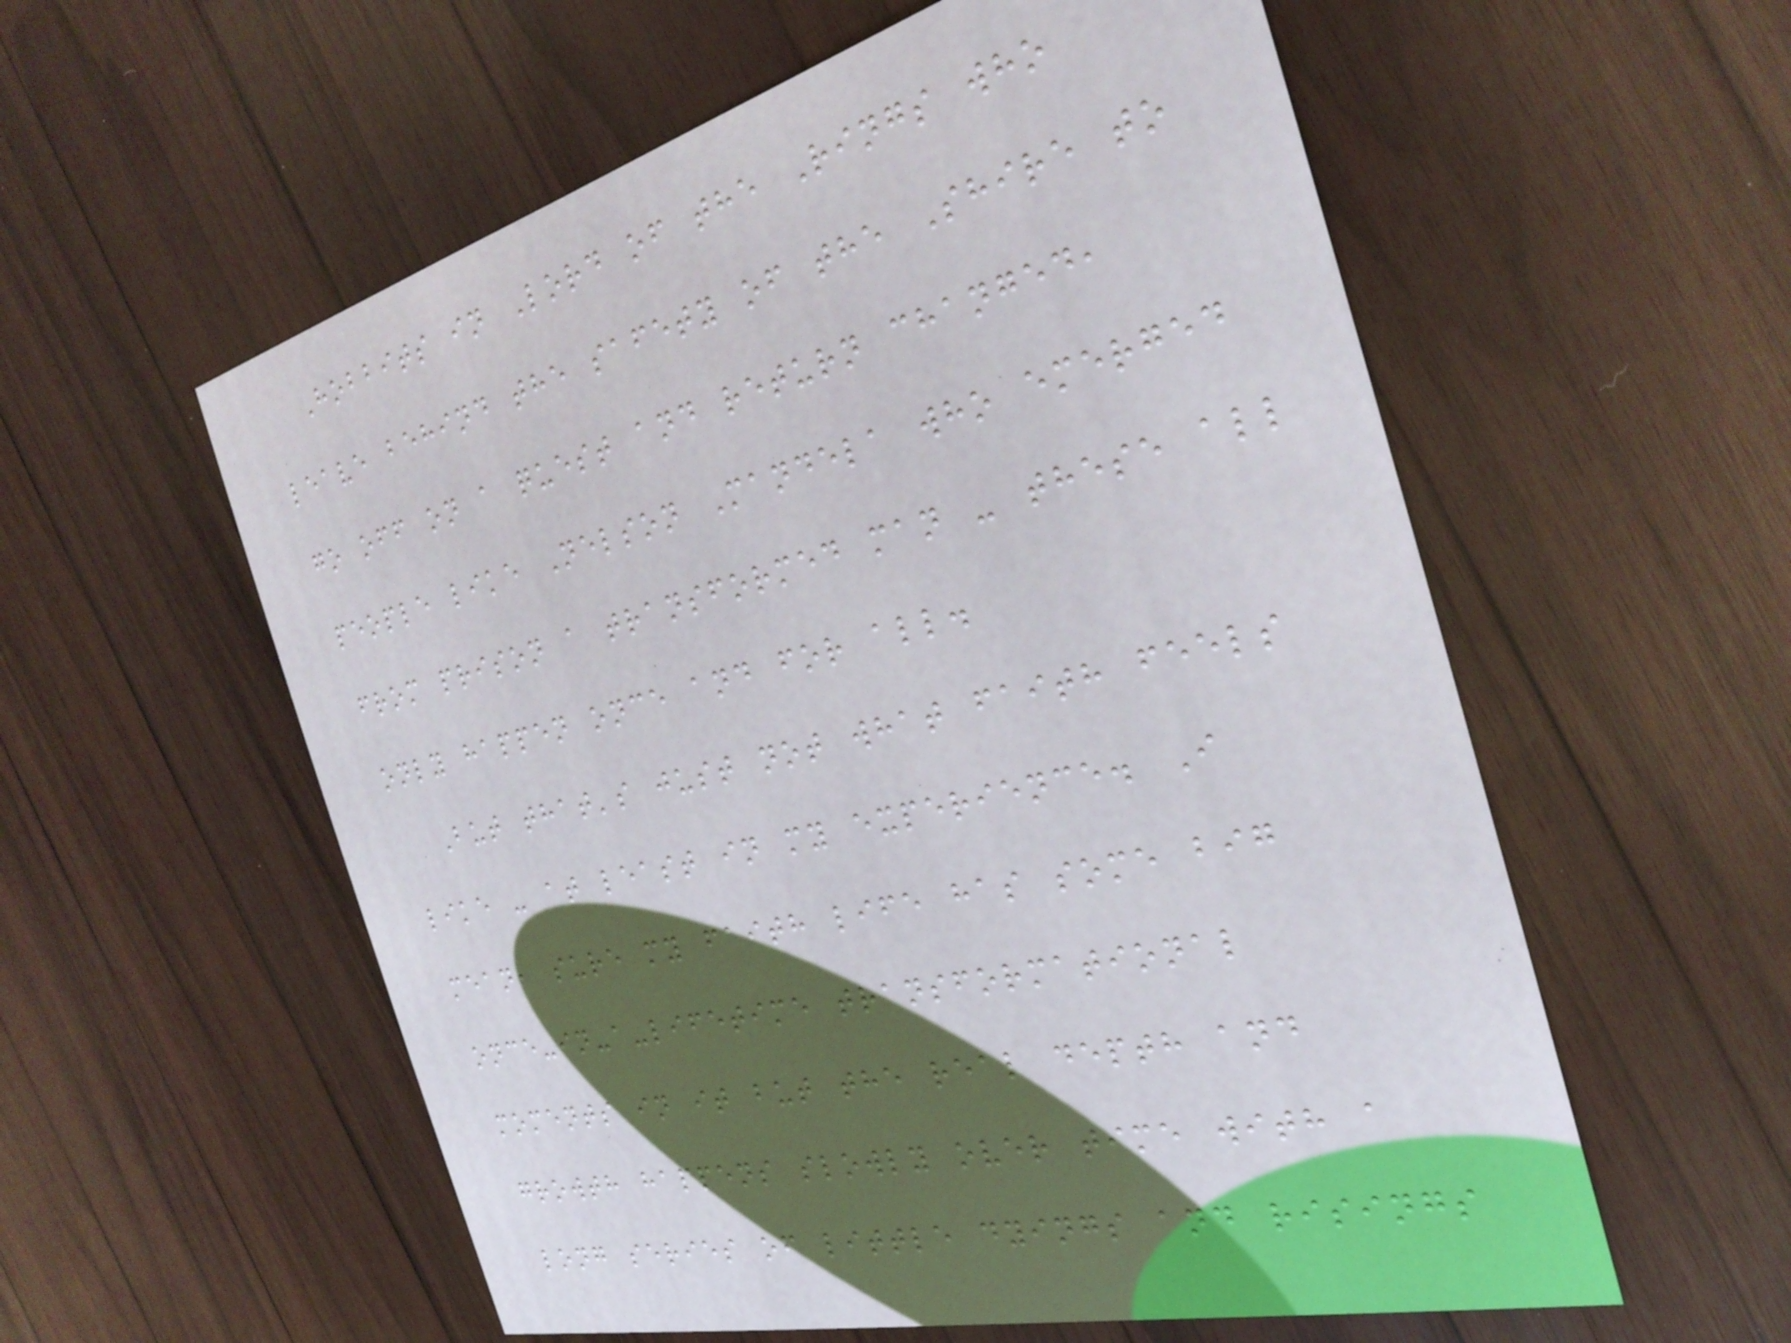Hobbits in Lord of the Rings who
leave behind the safety of the Shire to
go off on a quest and return changed,
people like Nelson Mandela who emerged
from prison a transformed man - these all
only happen once and for all.
But that's just not what faith feels
like - at least in my experience. I
mean, sure my faith life has some big
once-in-a-lifetime transformational
moments in it but the real depth and
growth happens slowly over time with a
long series of little dyings and risings
